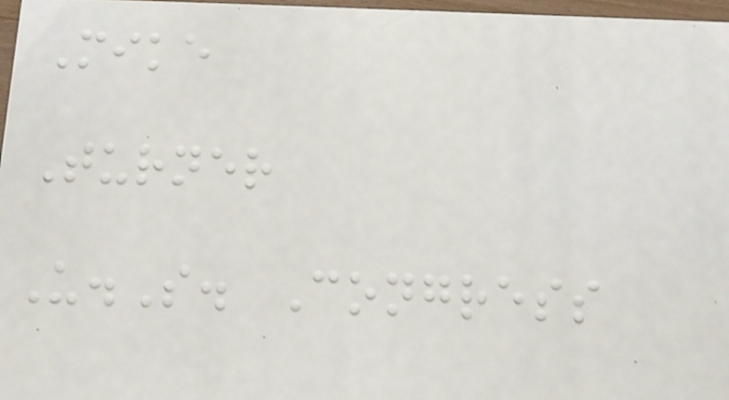Mike
Turner
U.S. Congress
